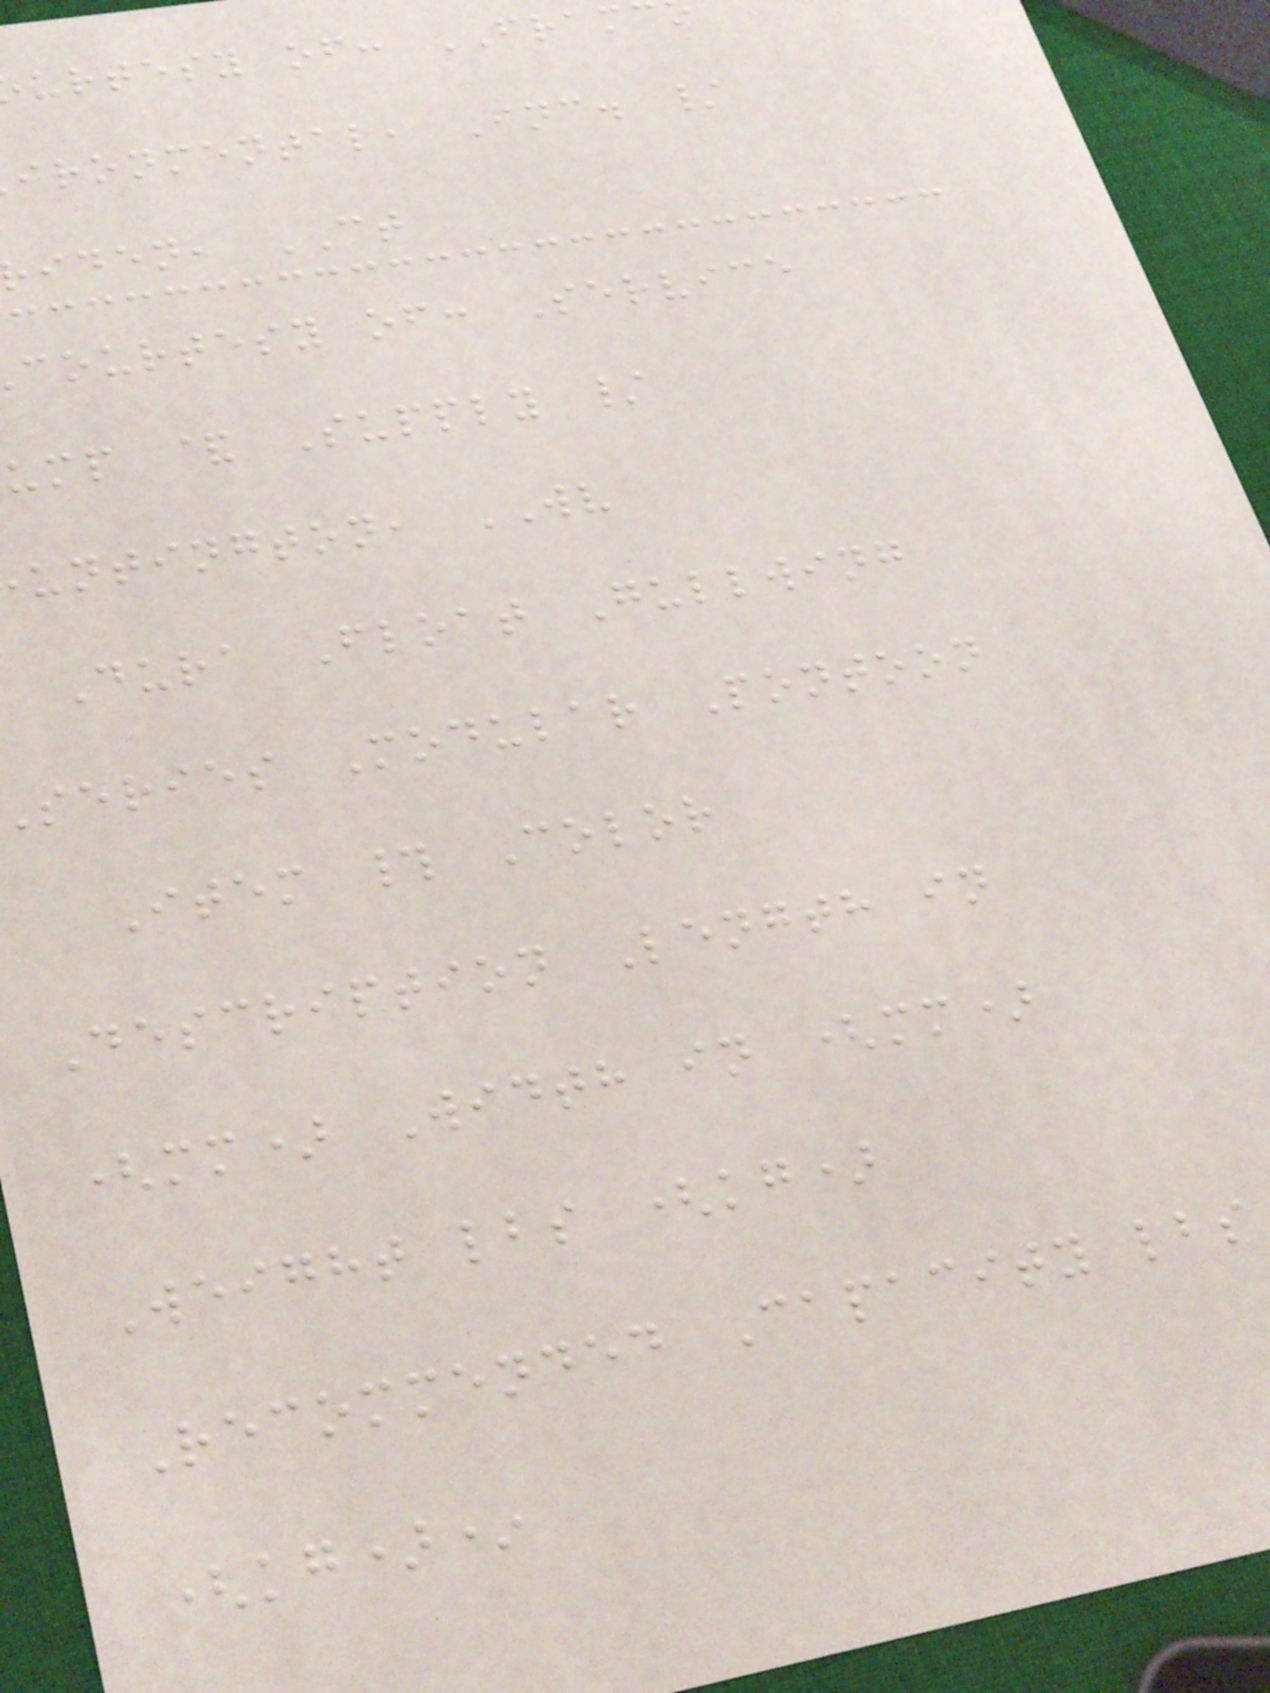urtesy of: FRAM
ironmental, Inc. /
iden, CT
courtesy of: Service
ump & Supply /
untington, WV
Dura Float Gullwing
series Modular Pontoon
Item # Color
Description Length in
(mm) Width in (mm)
Weight lbs (kg)
Recommended Capacity lbs
(kg)*
